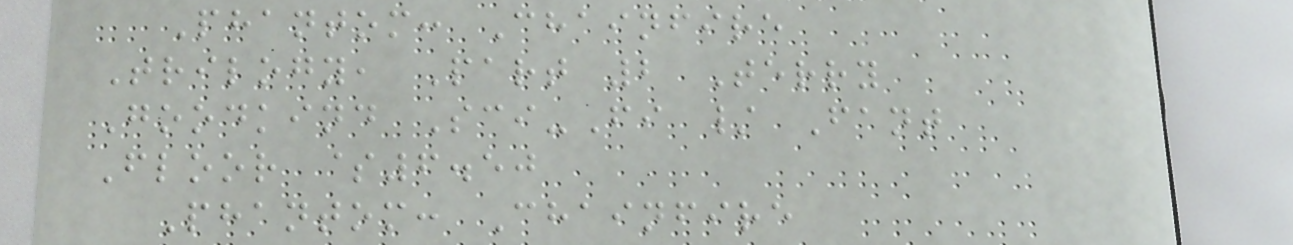Phantom: Chainfire
Trilogy, Part 2 Terry
Goodkind Sci-Fi / Fant
Floor $6.50
Phantom: Chainfire
